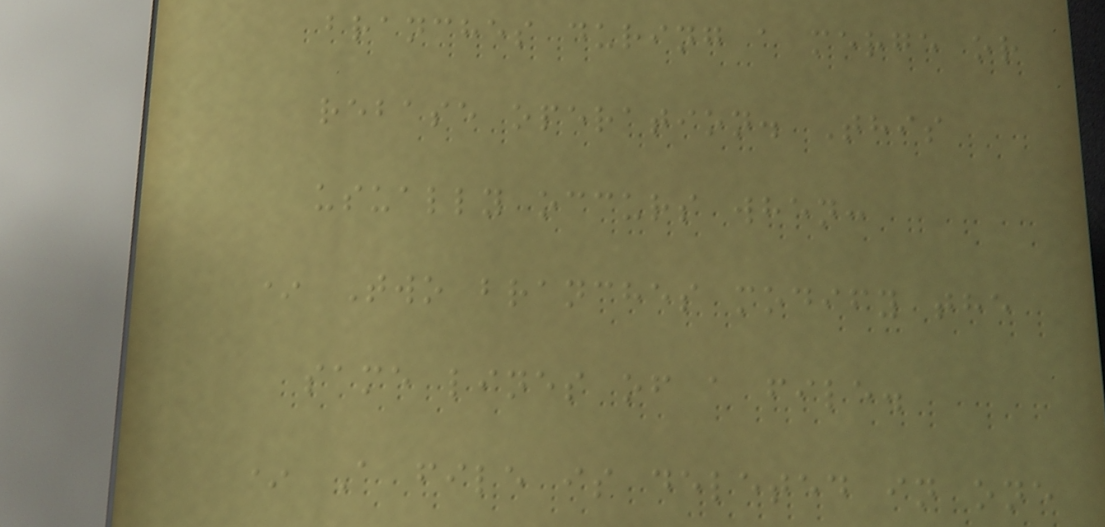branches during a merge or
rebase operation. This
usually occurs when:
* Two branches modify the
same lines of a file.
* A file is deleted in one
